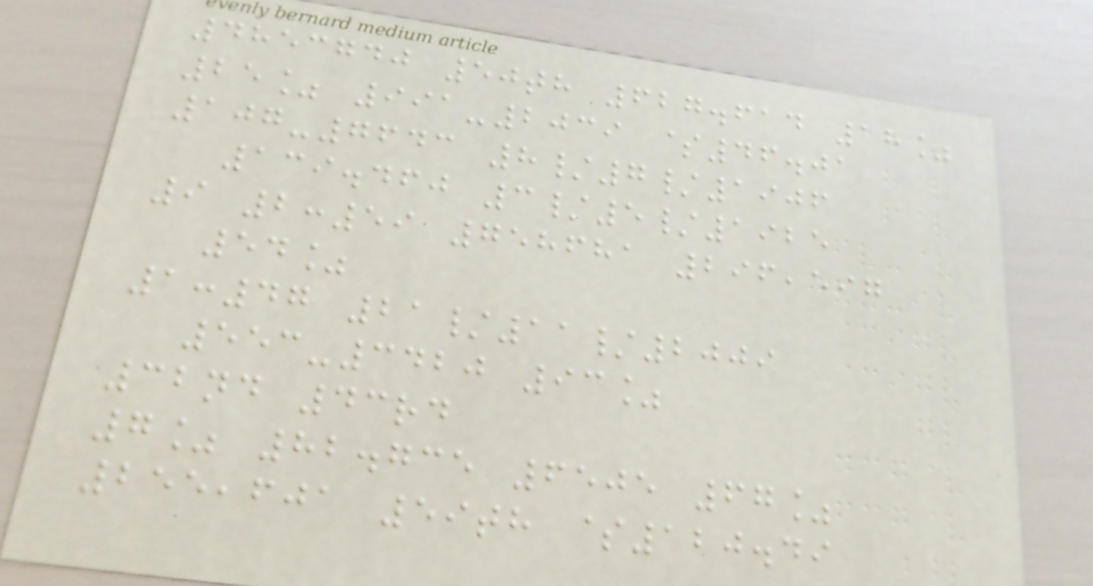4853740 50th 627.614 18%
25% 991-2039 $46.01
107-7643 8/7/1906
139.460 3/5/1925
9 2:59 758681 296,597
54%
1:47 21/11/2009
553-3420 93%
32nd 43rd
7% 82.735 6505 67%
255,601 59th $120.49
